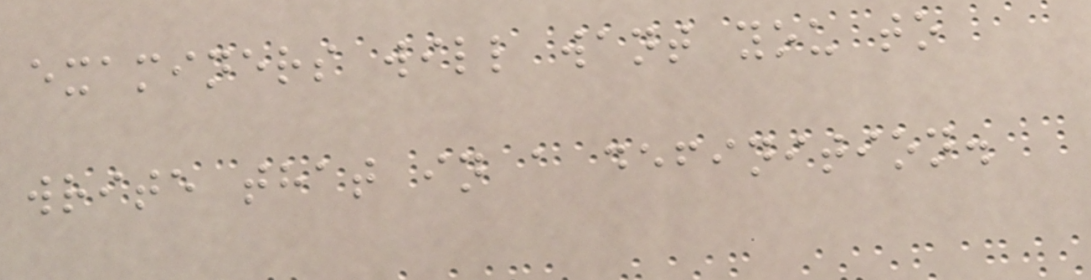examiners will want you to
write that in a definition.
